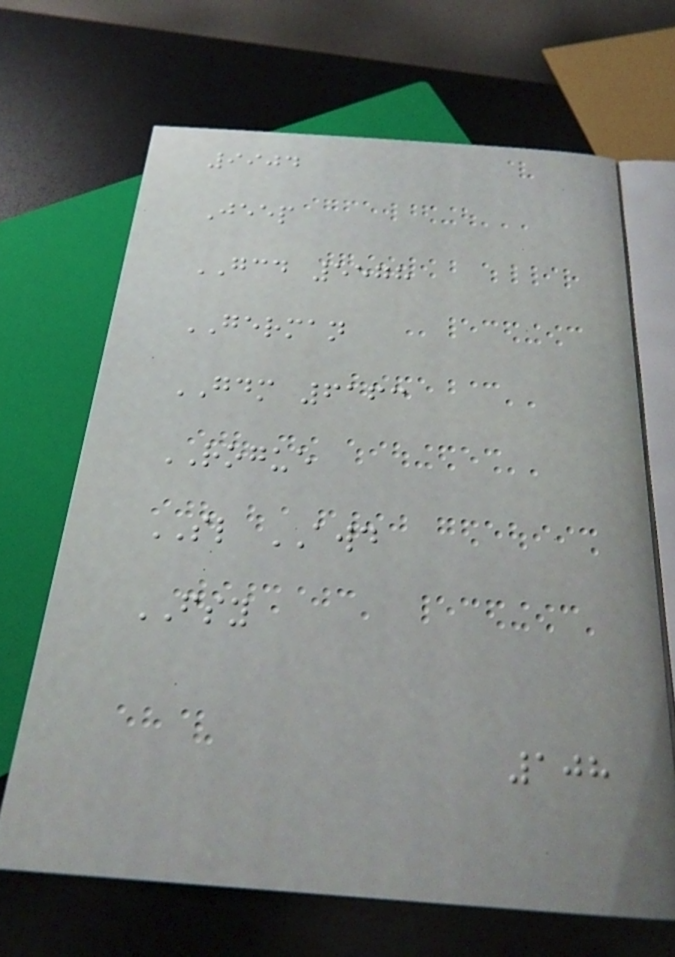9904
Jeep
GCD 5578
GERMAN
GDM 6163
ROGUE
SL AWD
FSY
108
